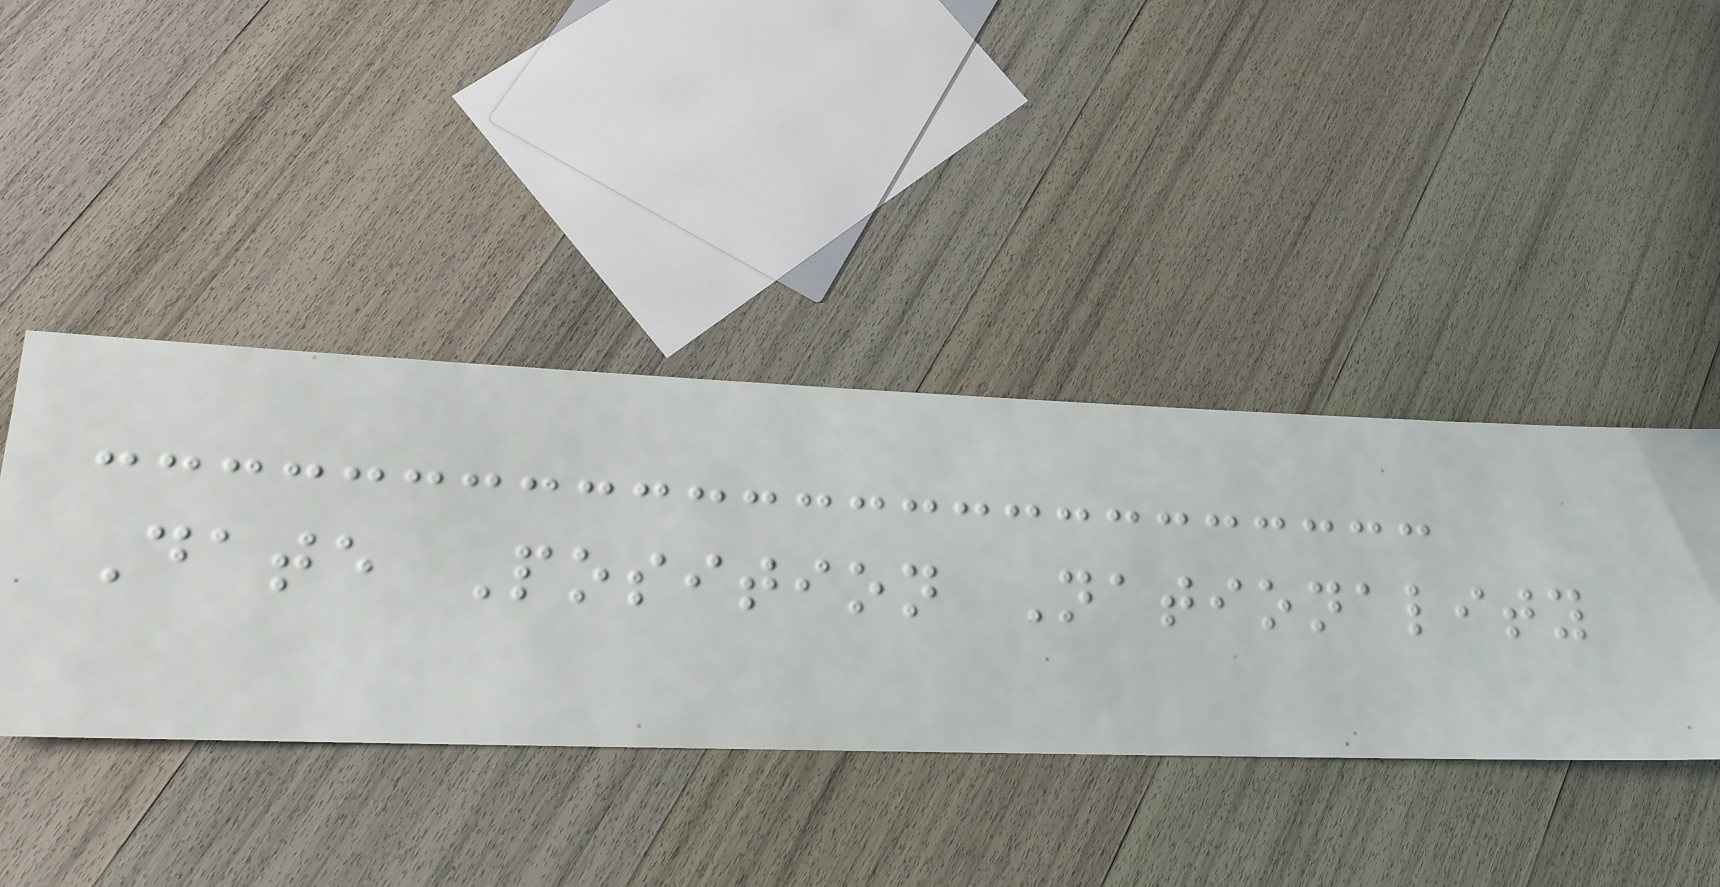Date Position Nationality
